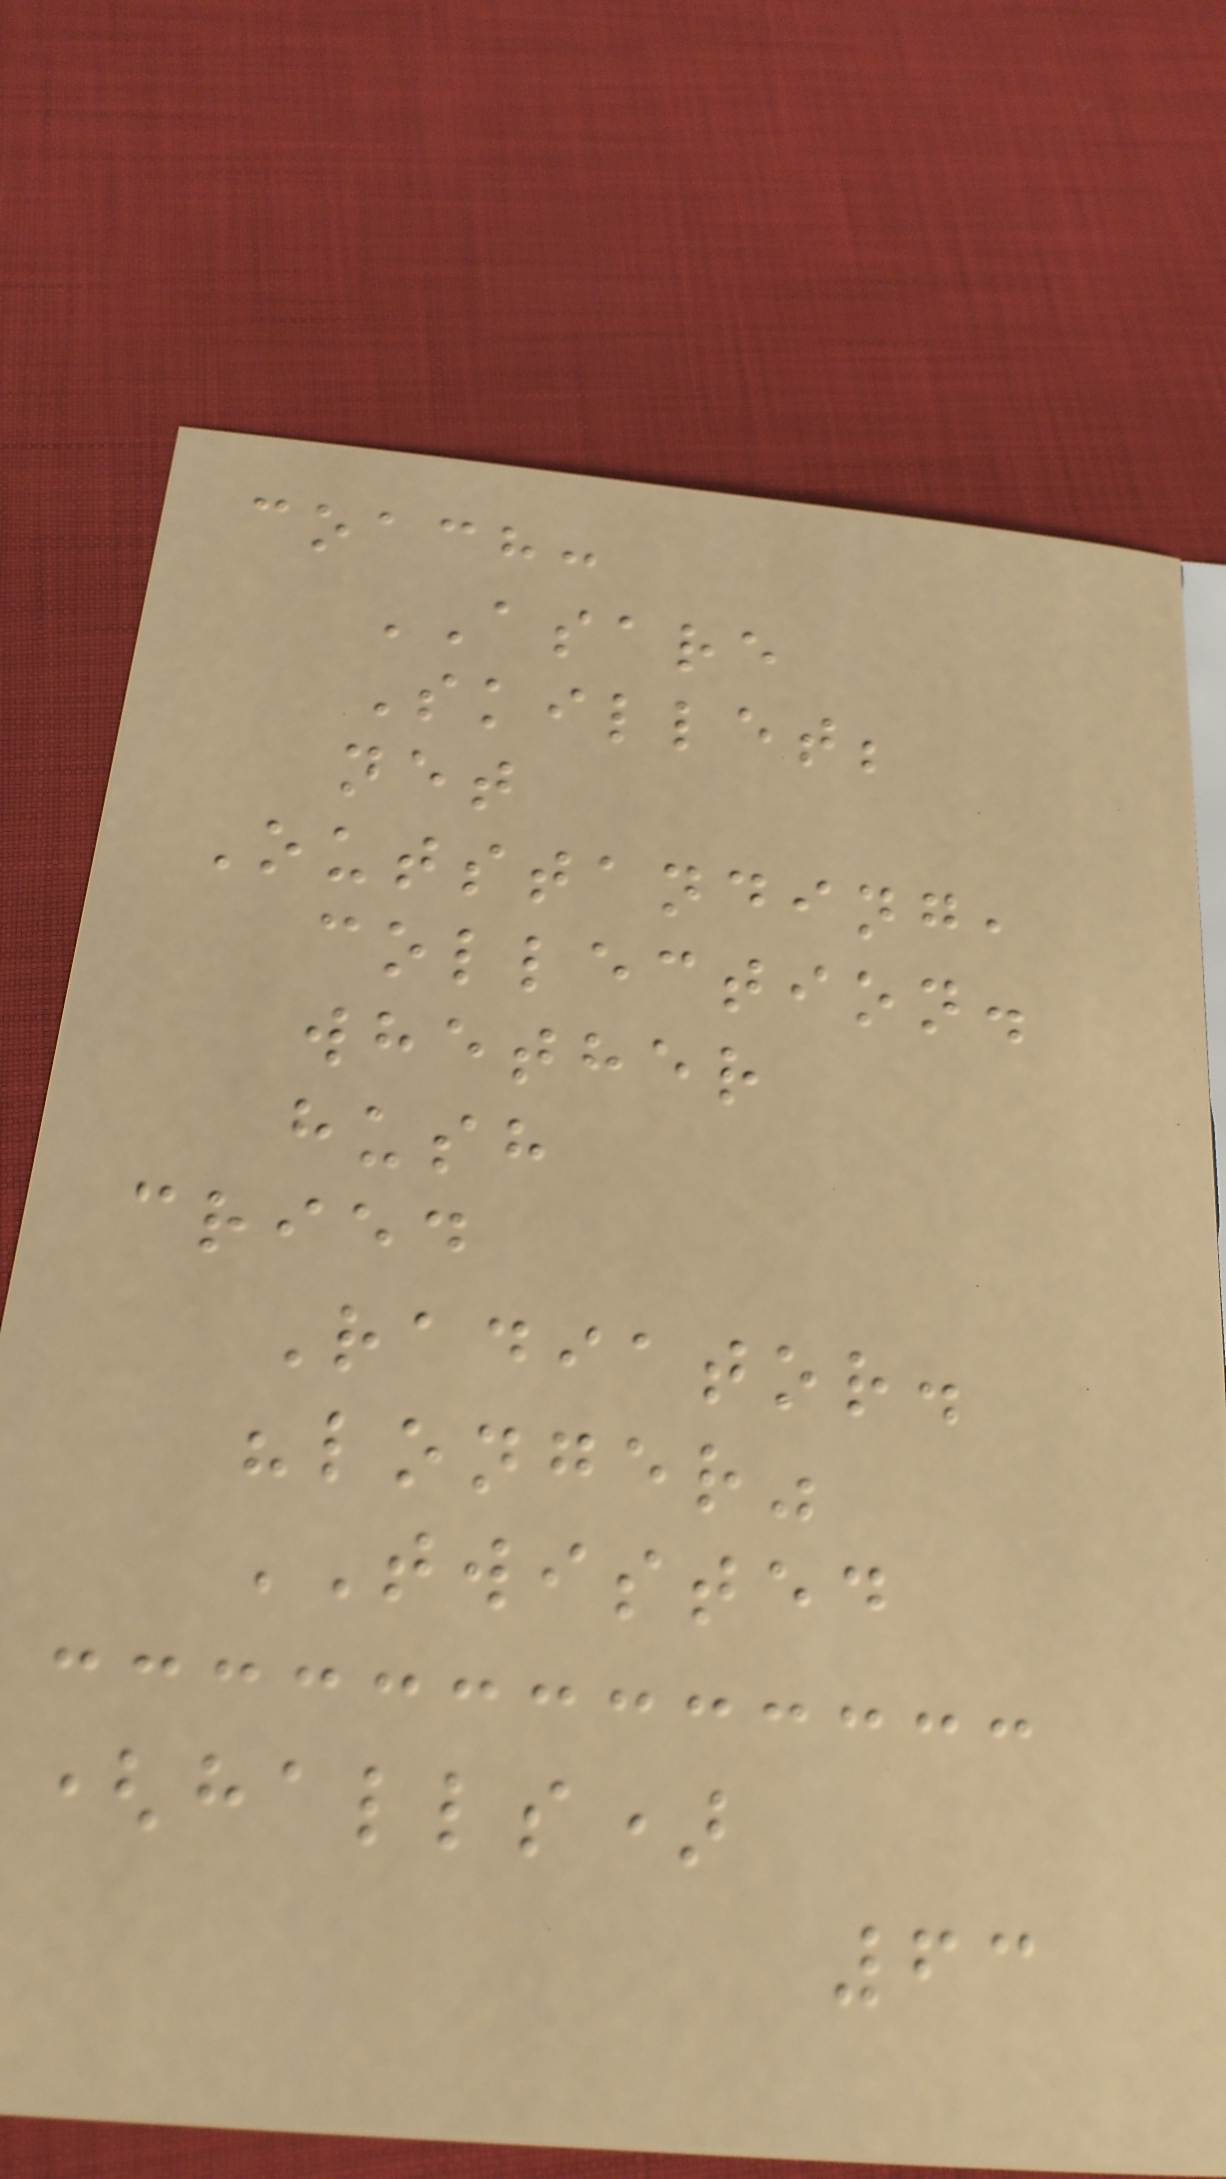coach:
ASARE
Skillet;
net
Outstanding,
collection.
whether
hush
cried
Radiator.
"longer"
TWISTED
(halls)
63
